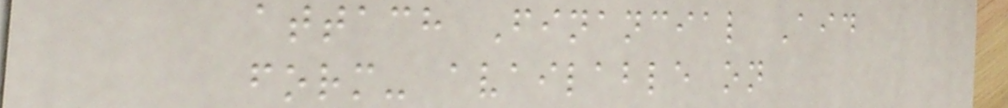attach Financial Aid
form- available on
